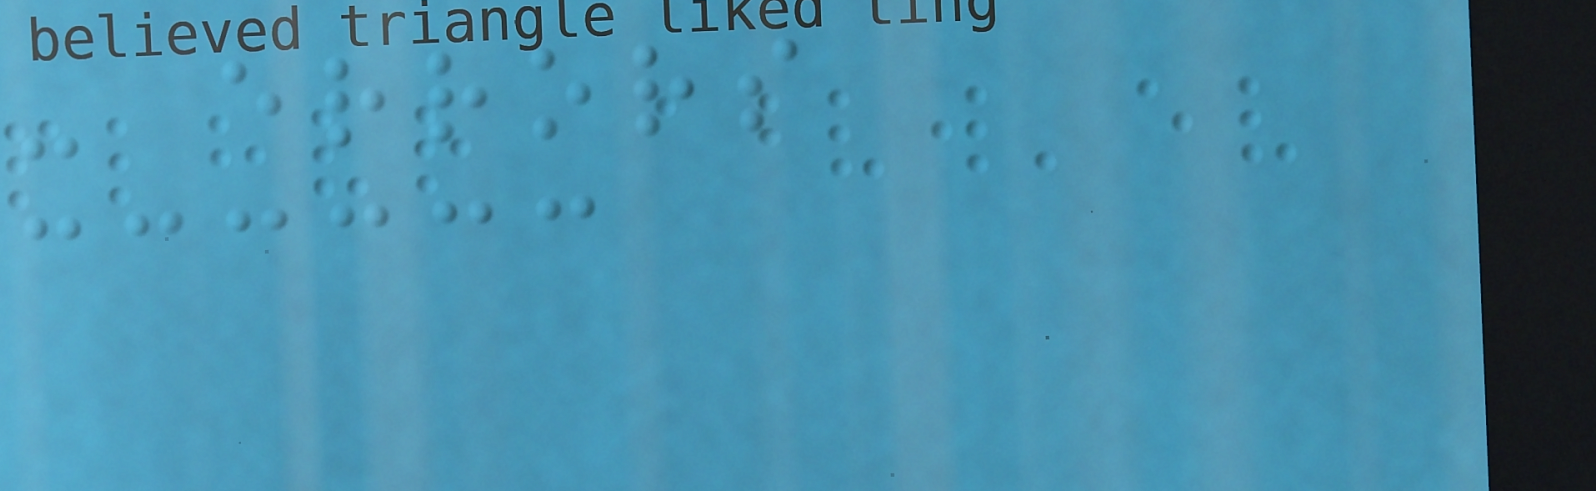- errors
